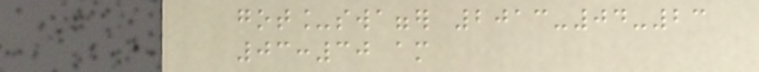got_swagger 2013-04-23
03:30 am
